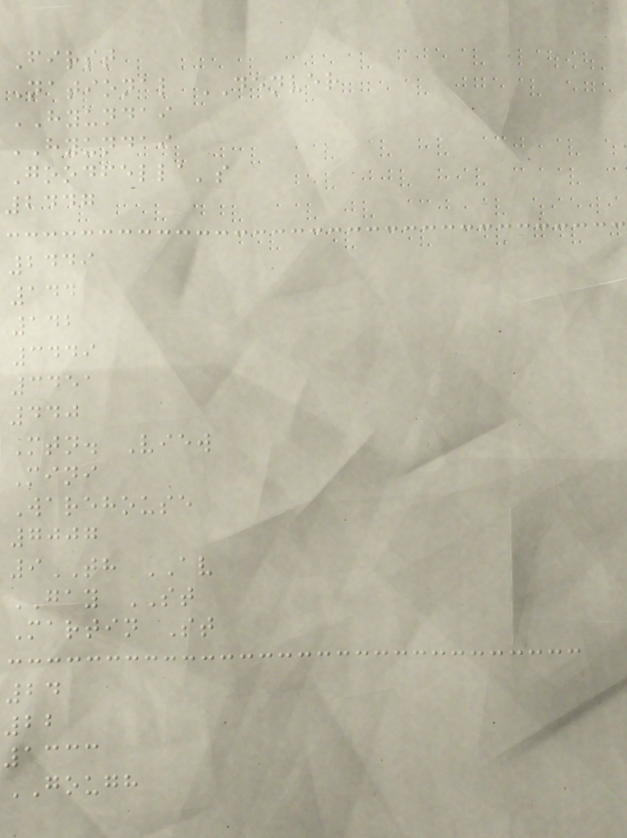First
National DENVER
HYUNDAI
HYUNDAI
Goodfella's
2447
2449
144
142
3449
3451
440
Mtn. View
Mini
Warehouse
7007
9TH AV
GAY ST
Martin St
24
22
1333
GOUGH
